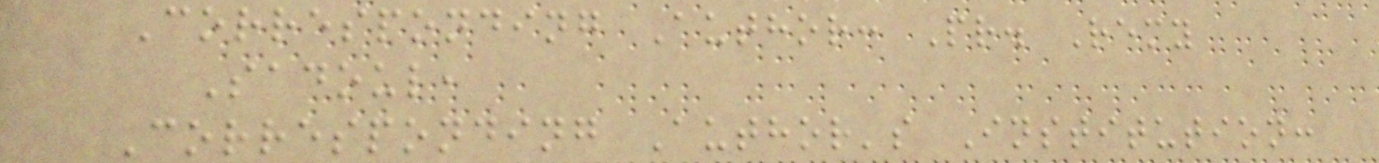Corresponding Author: Pr. Remy
Sadoul,
Corresponding Author's Institution:
